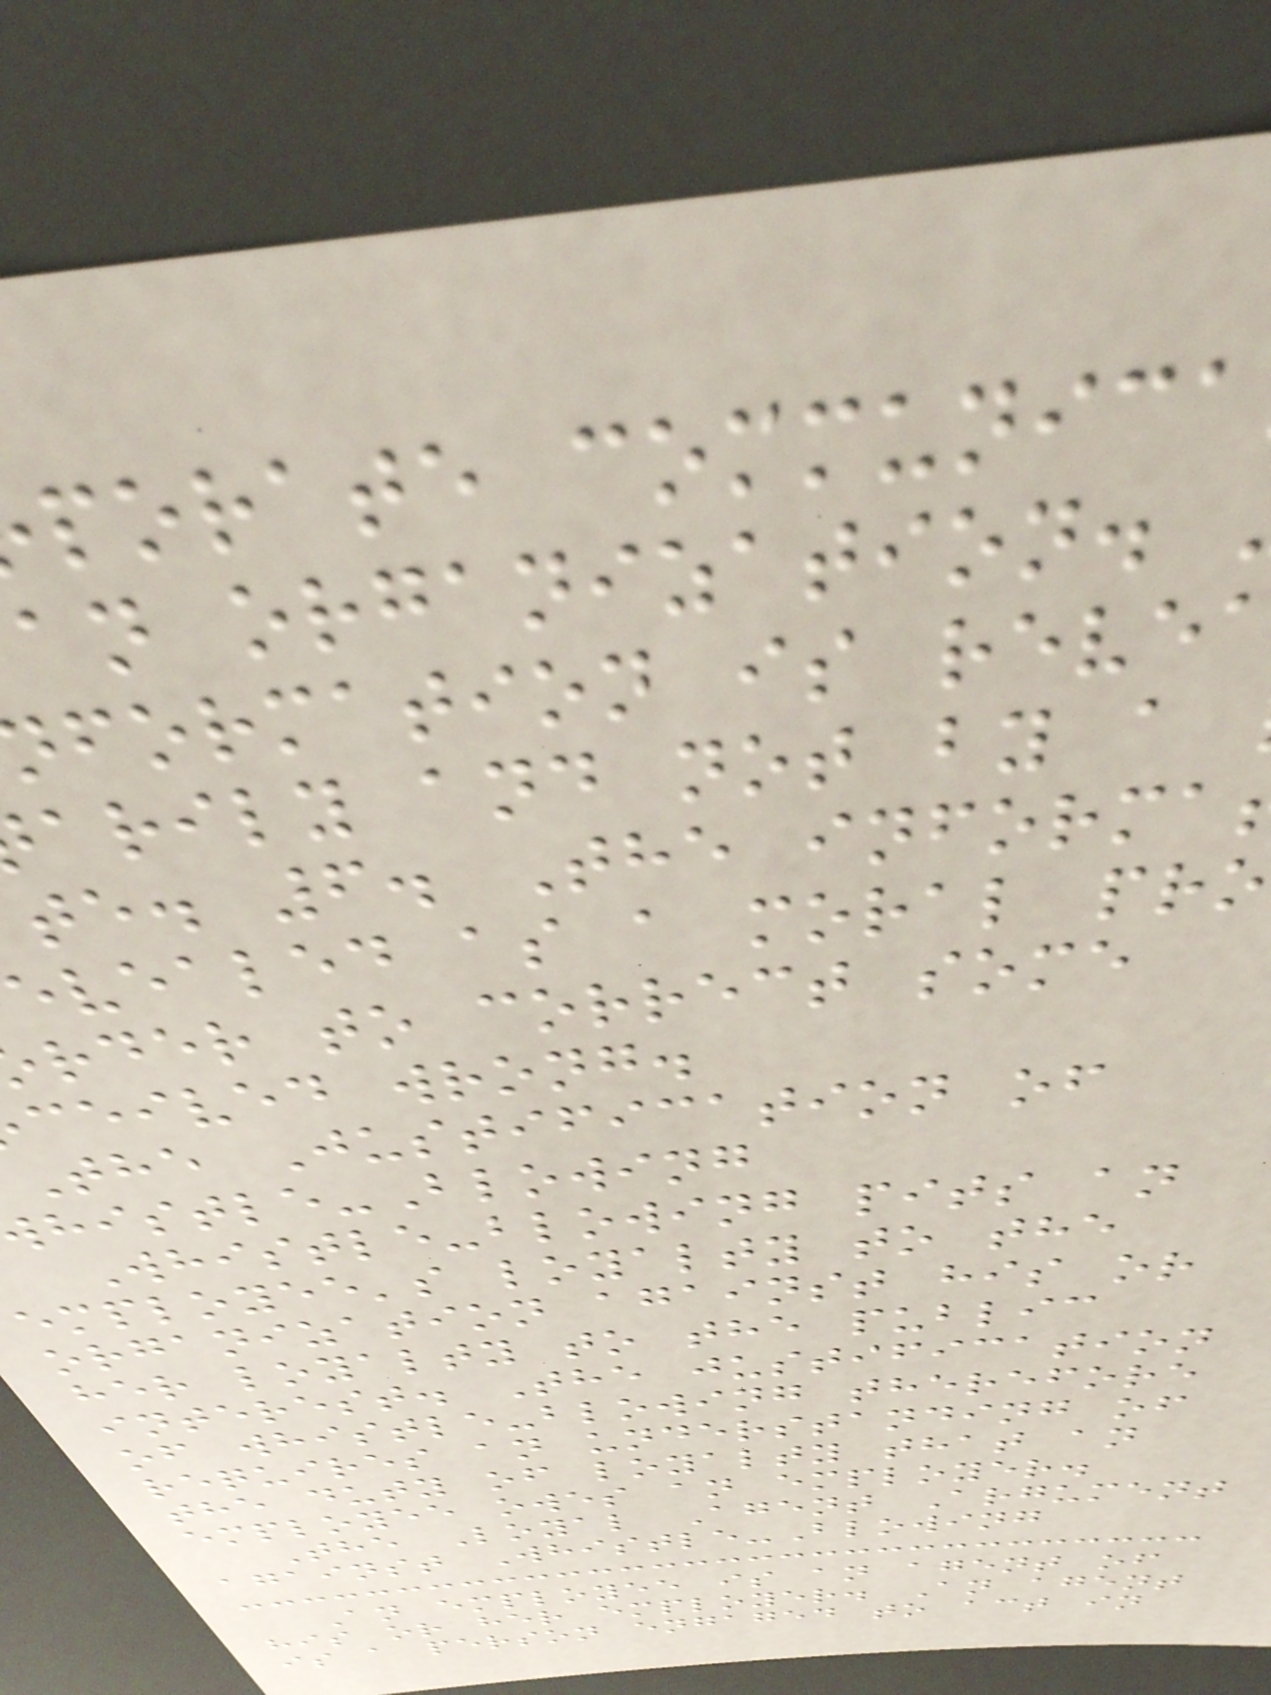porate communica
an organization.
formation is reve
arily and not by a
te. 6. The informa
evealed as a moral pro
rder to correct some
ceived wrong.
The Justification of
histle-Blowing
Whistle-blowing pits an
employee's loyalty to the
organization against his or
her loyalty to the public
interest. The justification
of whistle-blowing therefore
requires an understanding of
the duty of loyalty that an
employee owes an employer.
The Loyal Agent Argument
against Whistle-Blowing
An employee is an agent of
his or her employer. An agent
is a person engaged to act in
